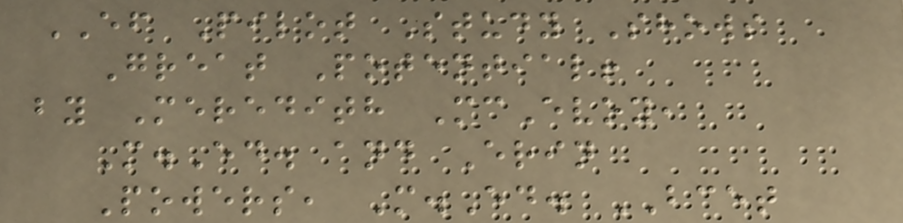EF Pilot Study Shows
Great Potential!
by Meredith McEvoy,
M.Ed. and Erin
Powers, M.Ed. BCET
